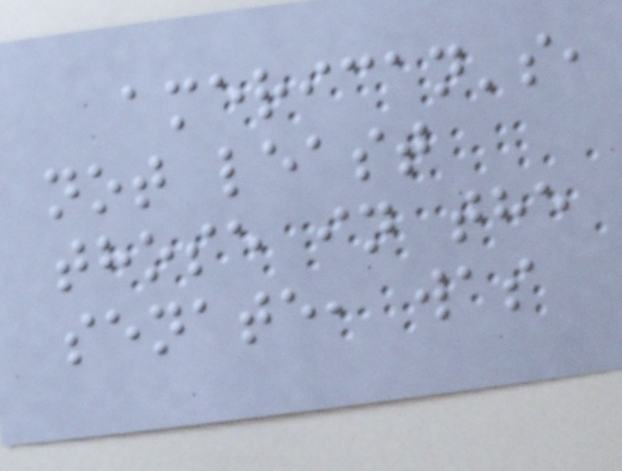american's,
not least
those in the
senate, was
